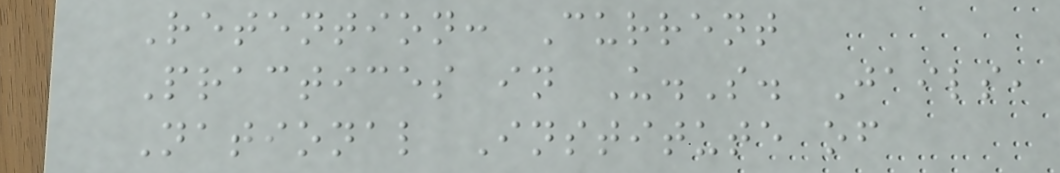Retention: Current
Practices in U.S. Jails,
National Institute of
